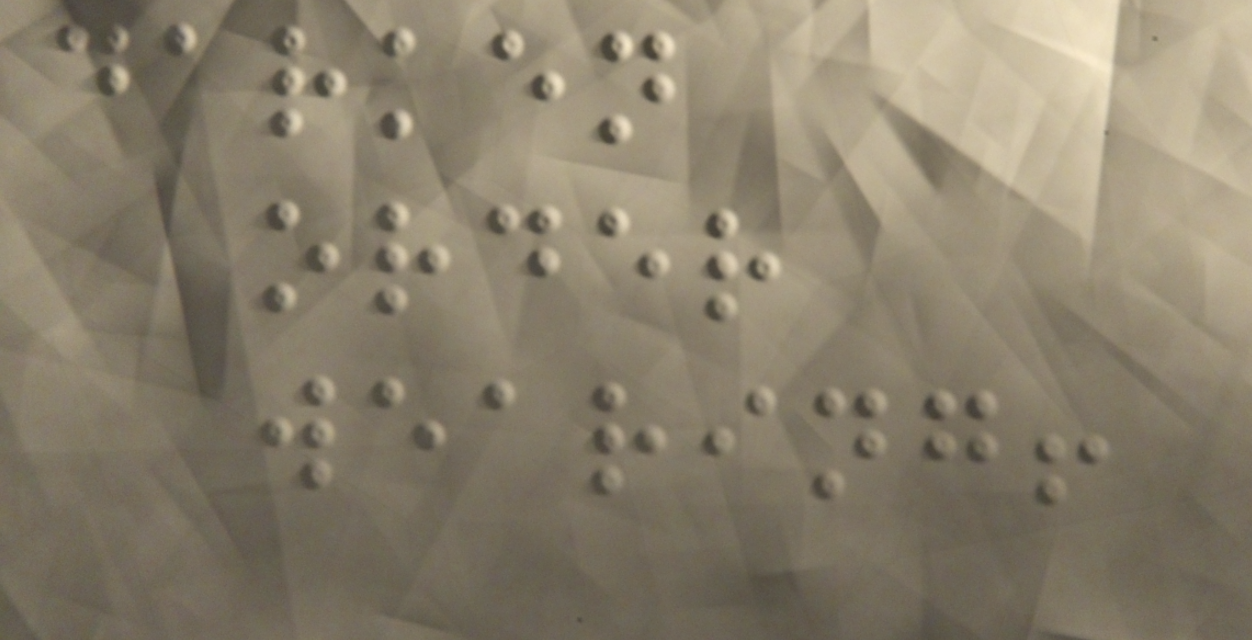darken
order
wearing!
